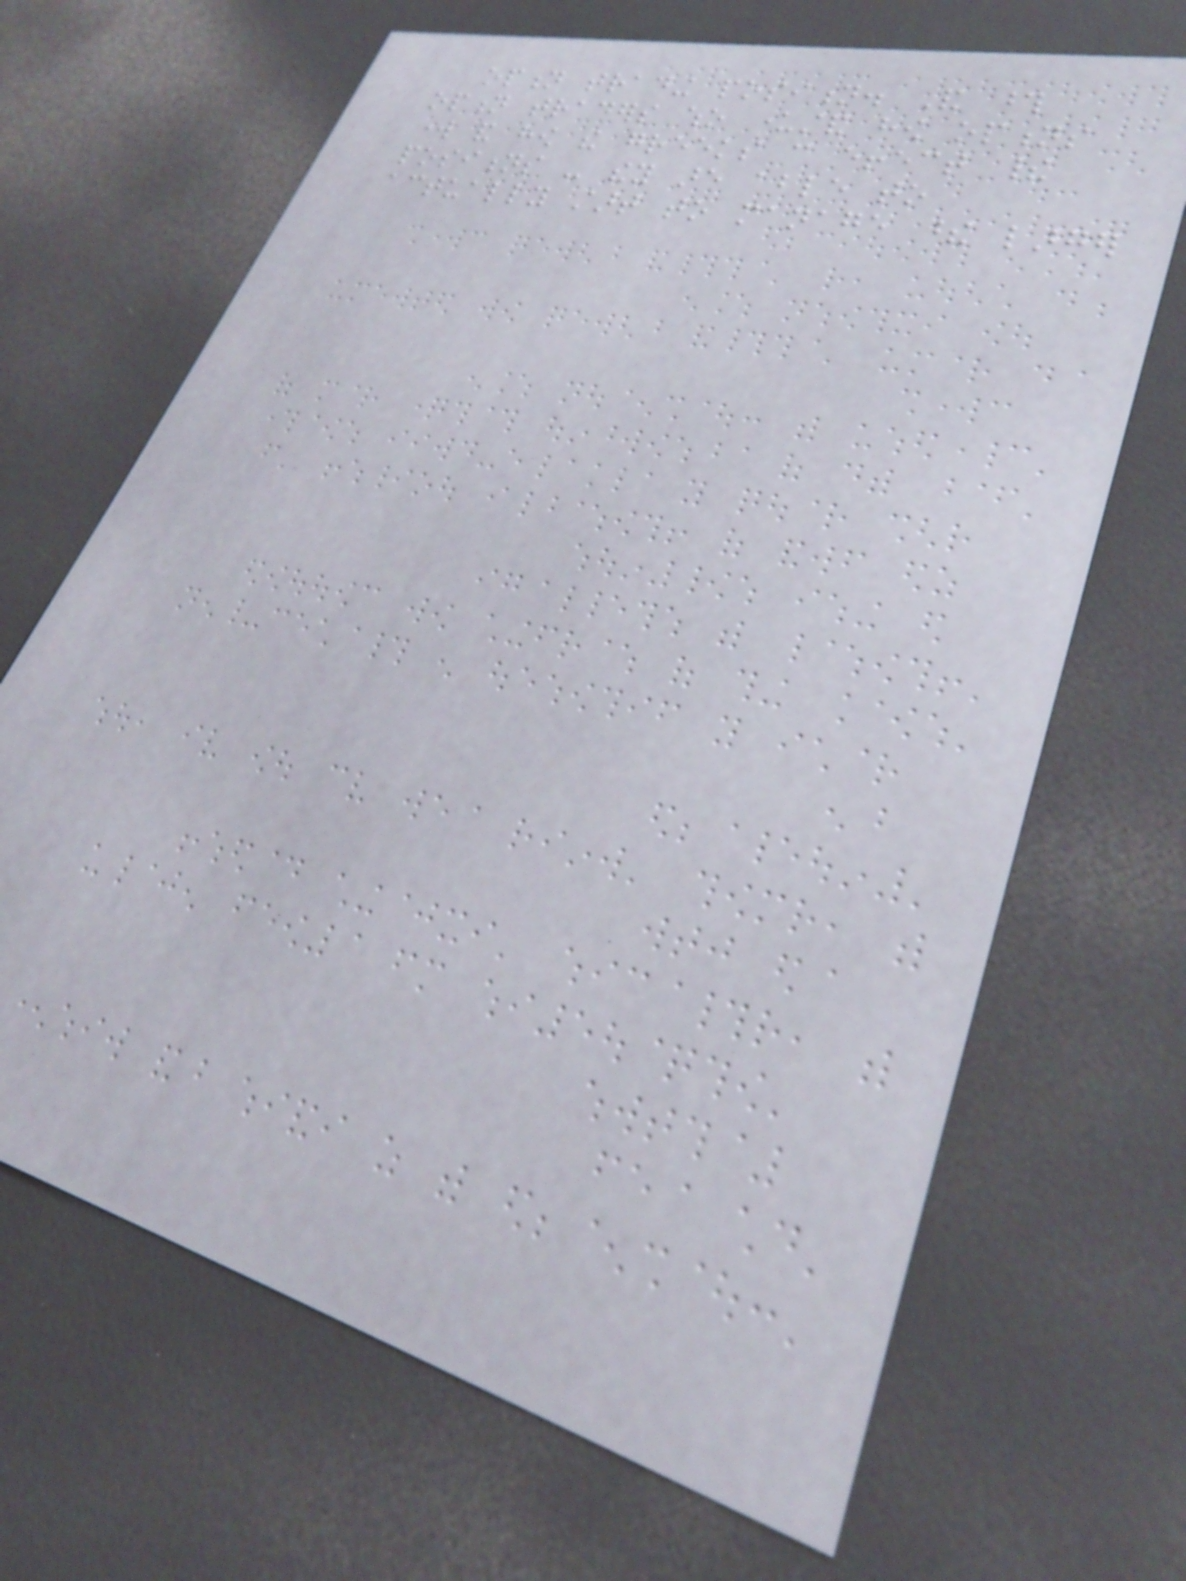option trading position. And those
option traders who understand how options
work and how the greeks can effect their
positions - they are able to
actually start to manage these larger
